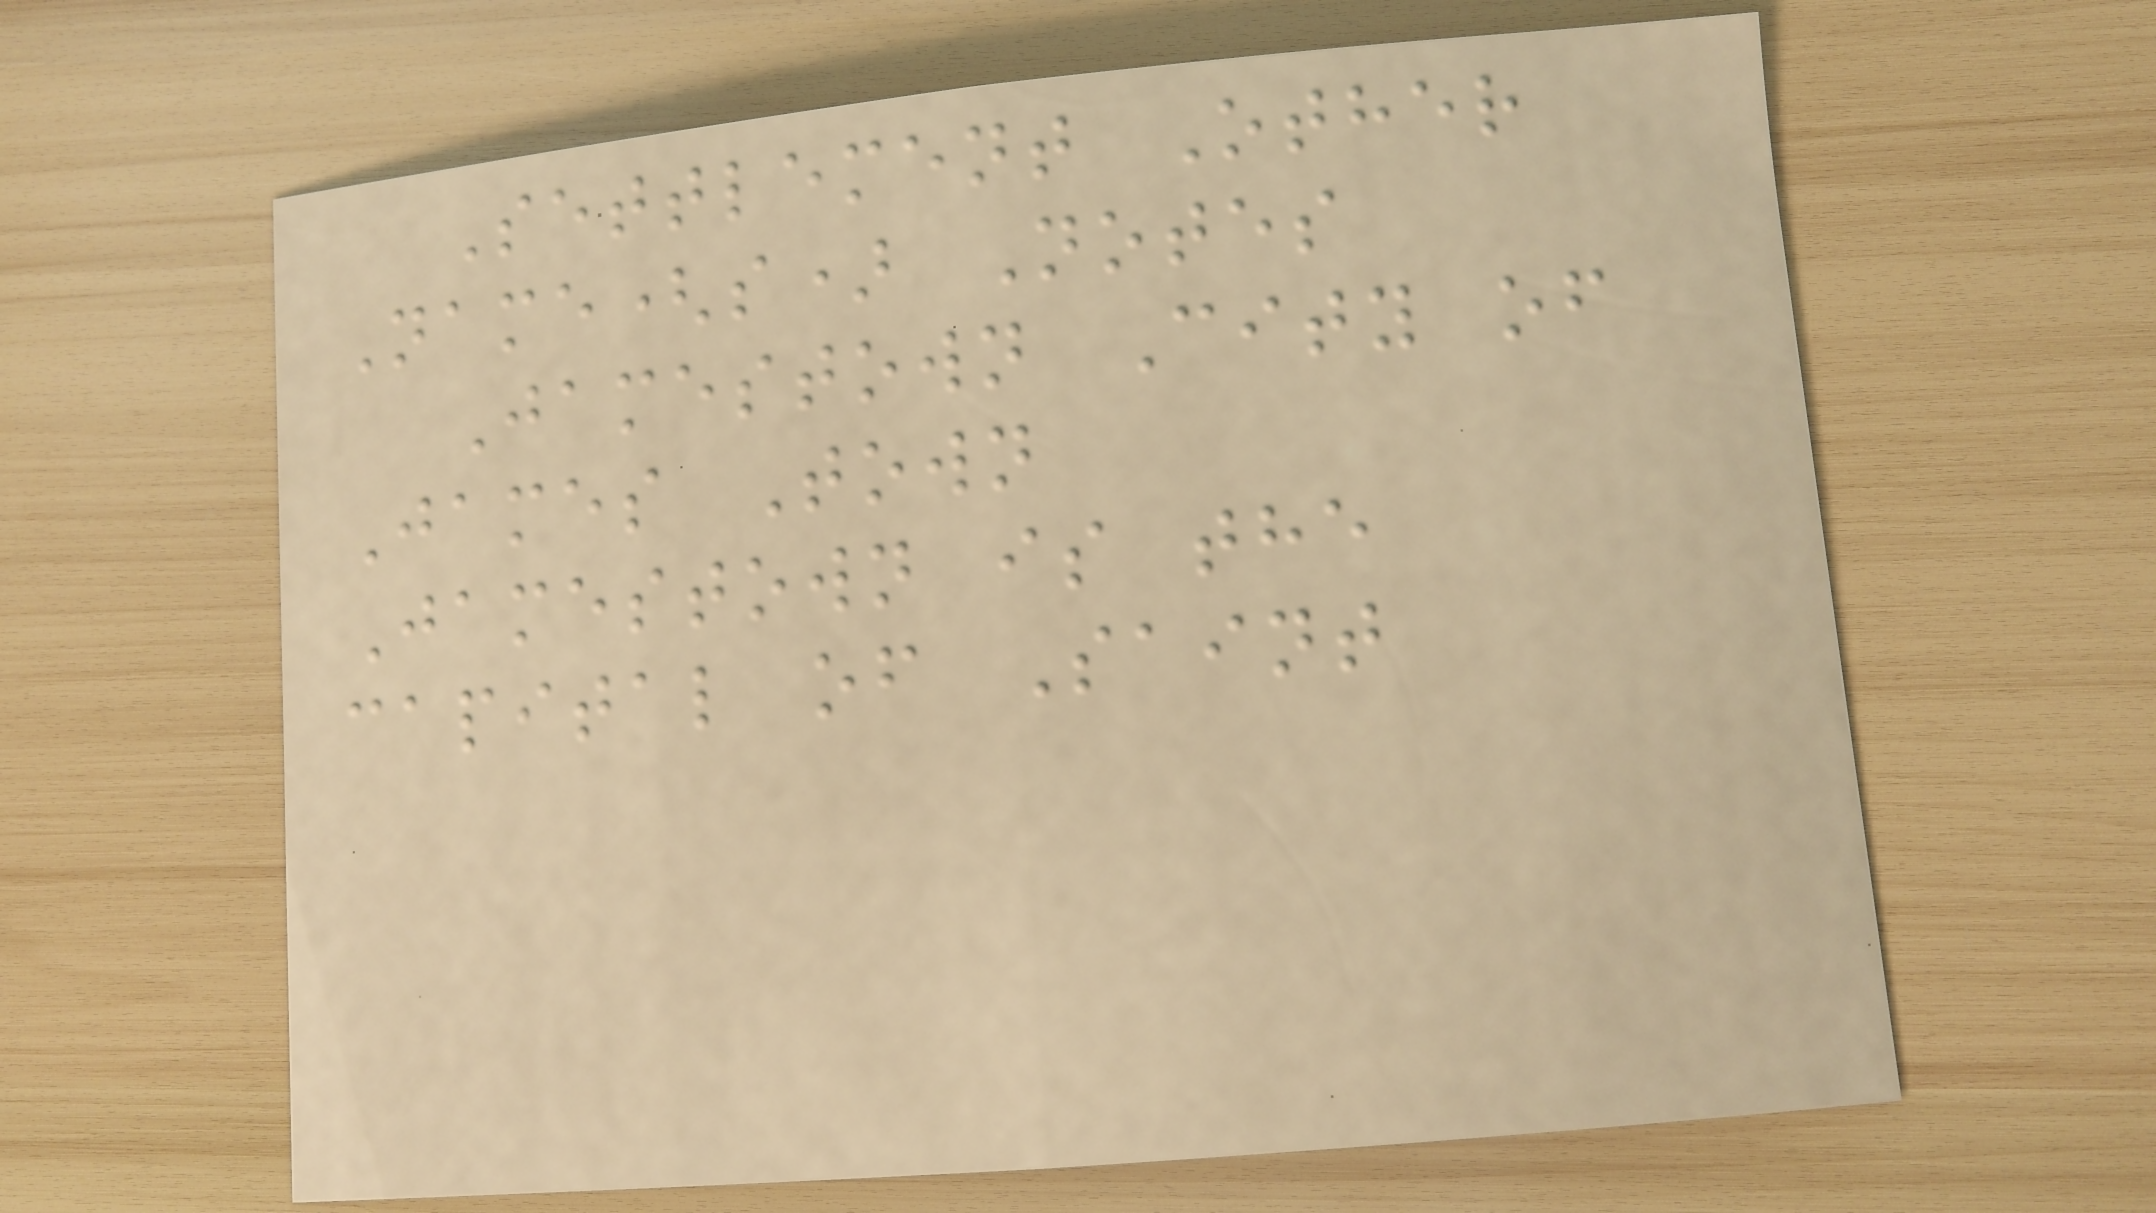Settlement Other
Name(s) Notes
Jamestown City of
James Town
Jamestown is the
capital of Saint
